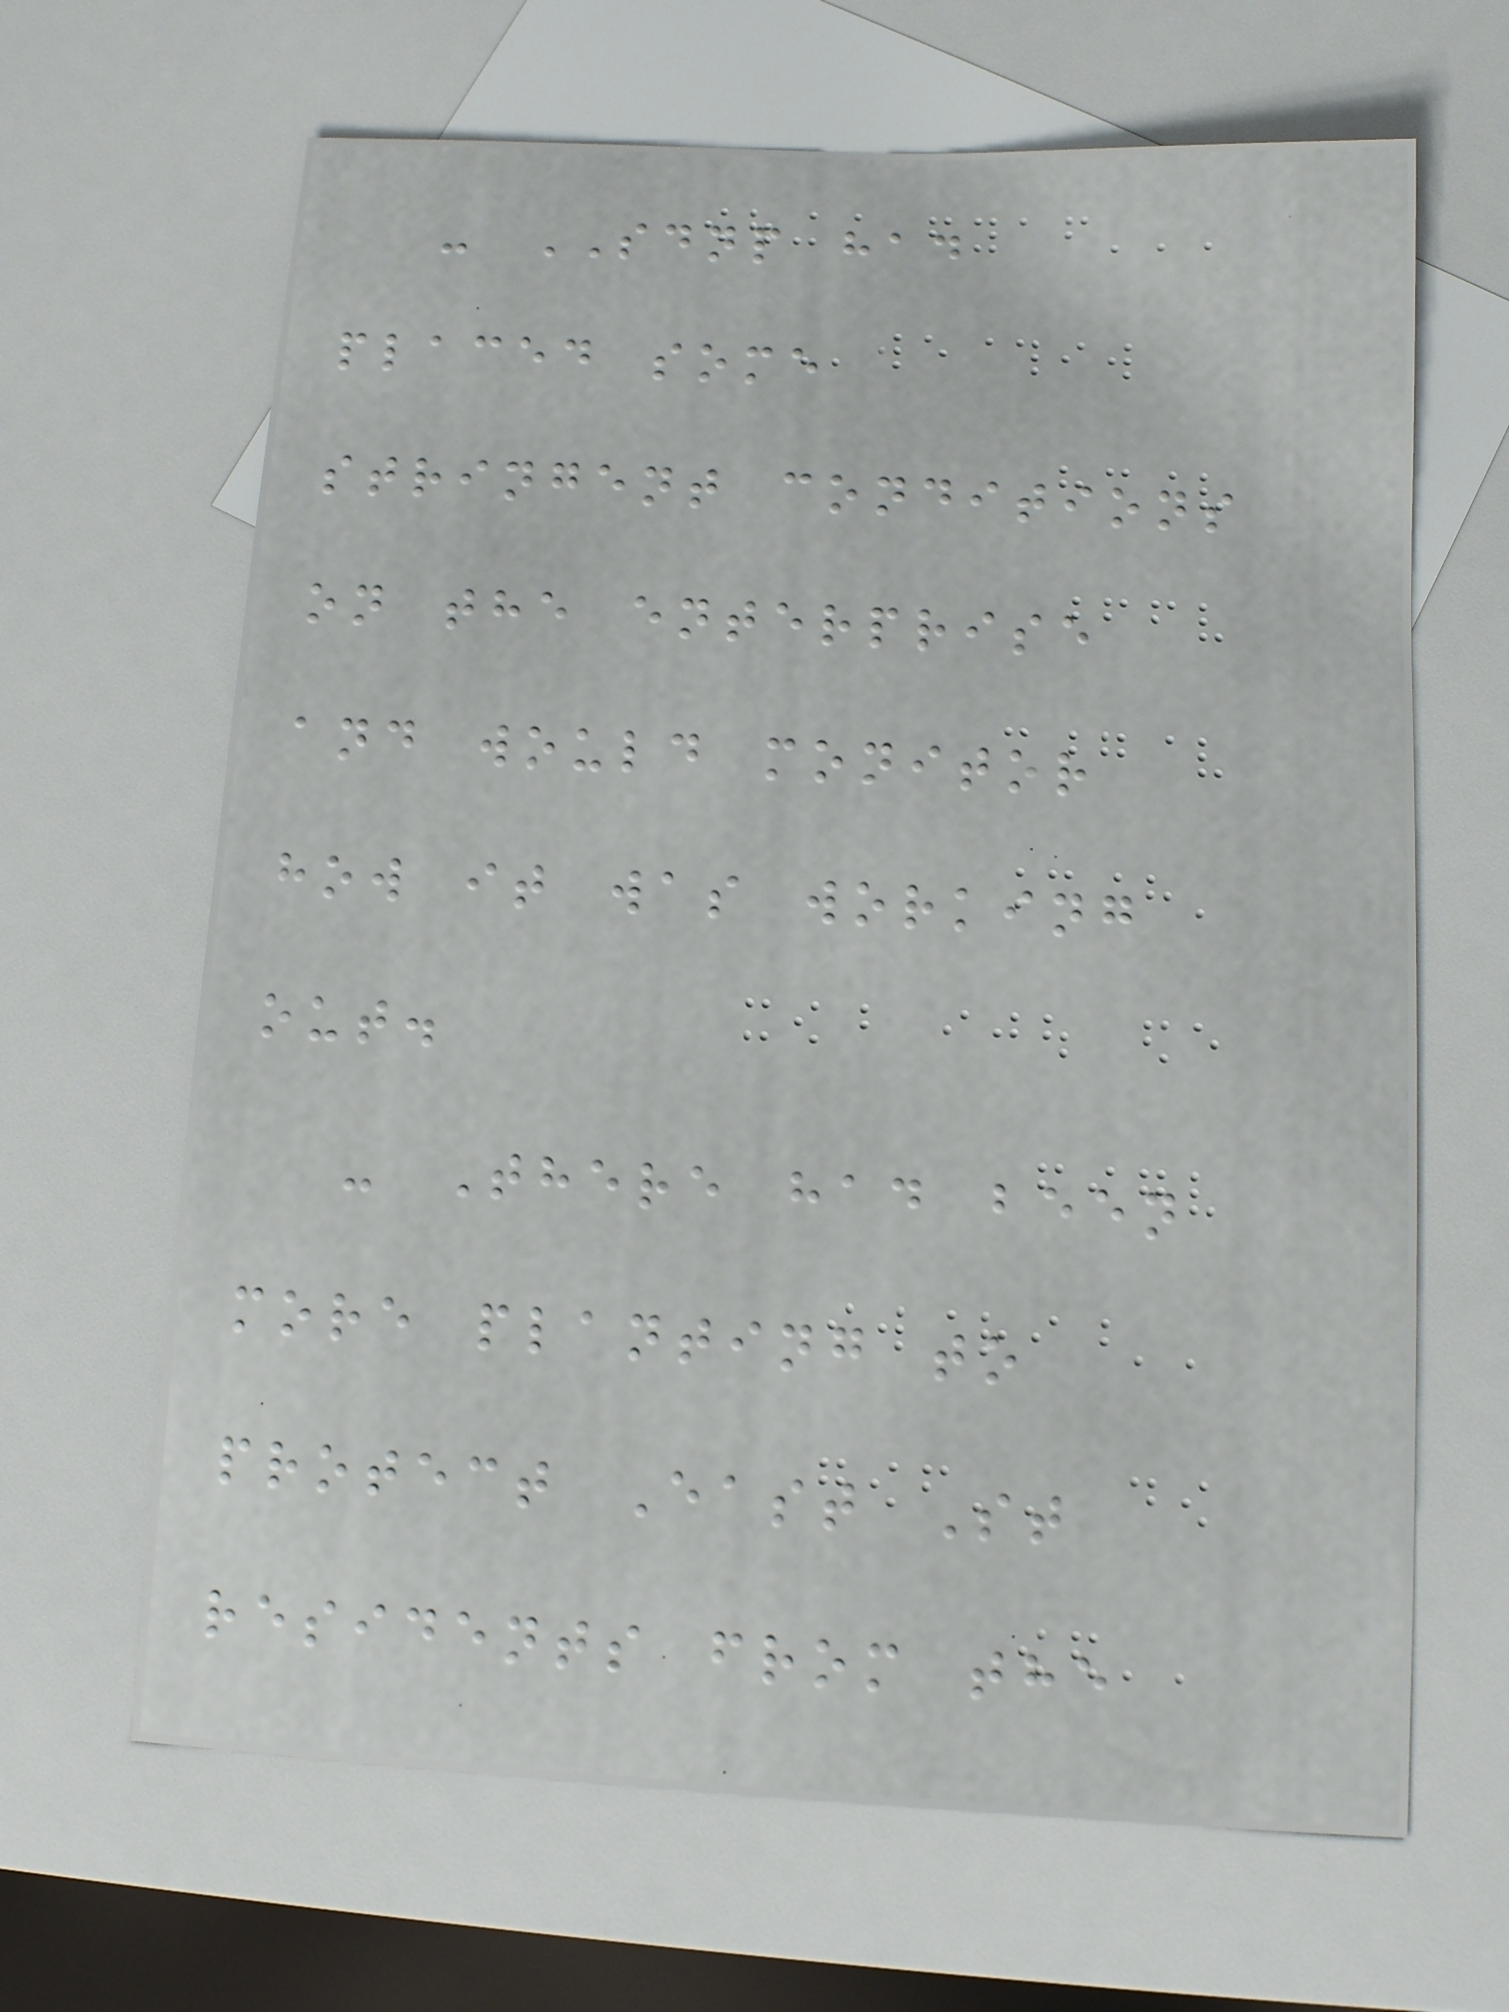- SDNP had
placed some
stringent conditions
on the enterprise
and would monitor
how it was working
out.
- There had been
more planting to
protect East St
residents from the
